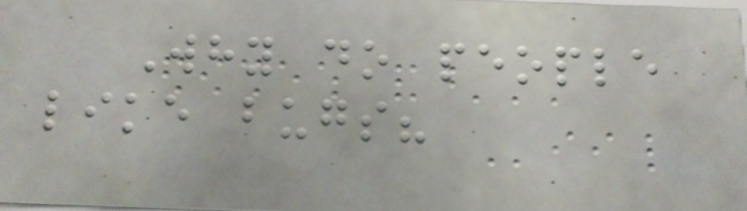Why do people
like bugs?
